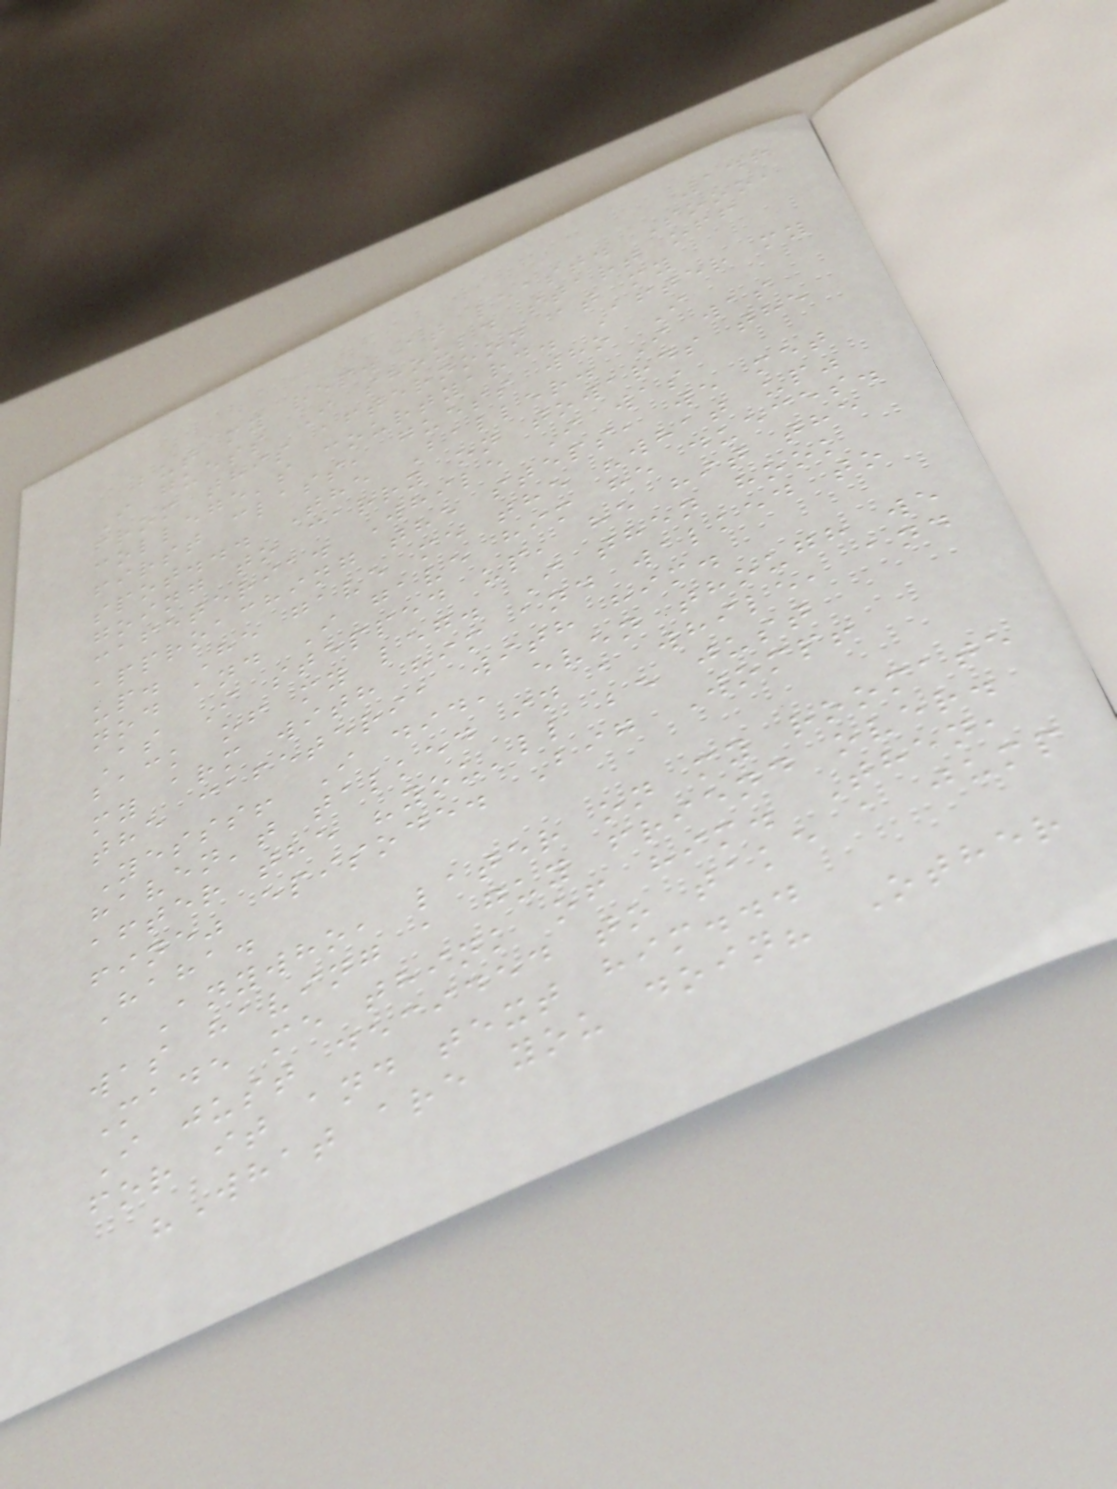146
but my rep. at least. Sooo,
I guess I should start off
from this afternoon at my
college's courtyard. After my
first class, guess who I
spot... The Baller. I was
going to carry on towards the
cafeteria. While I was
approaching the steps, we met
up. He gave me the "what up"
nod and I gave him he dueces.
As I stepped up, he hit the
back of my leg. I then hook
my arm with him and walked to
the cafeteria with him.
Yesss! I did, even though we
haven't talked in a while, and
after the "you'll be just
fine" episode. Big Womp!
Haha.
Anywho, later on my roomate
was having a guy friend over.
Made me think of him. Then,
I just decided to take a jump
for it and text him...
"What are you doin? Other
